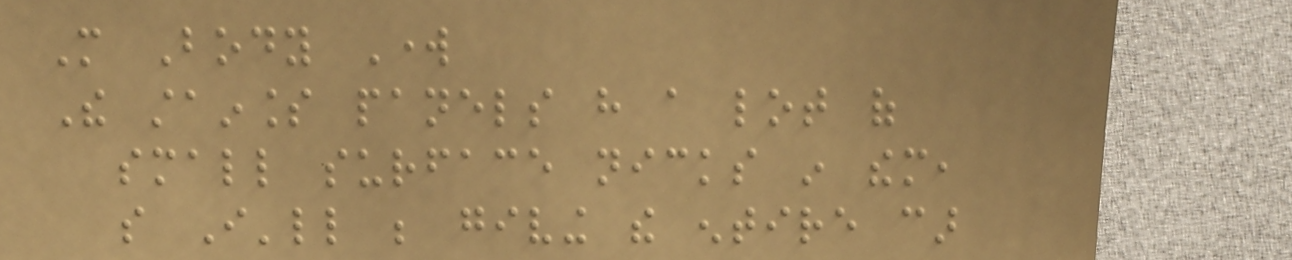More Body Work
The stainless panels have a lot of
small surface nicks in them,
so I'll be giving the entire car
